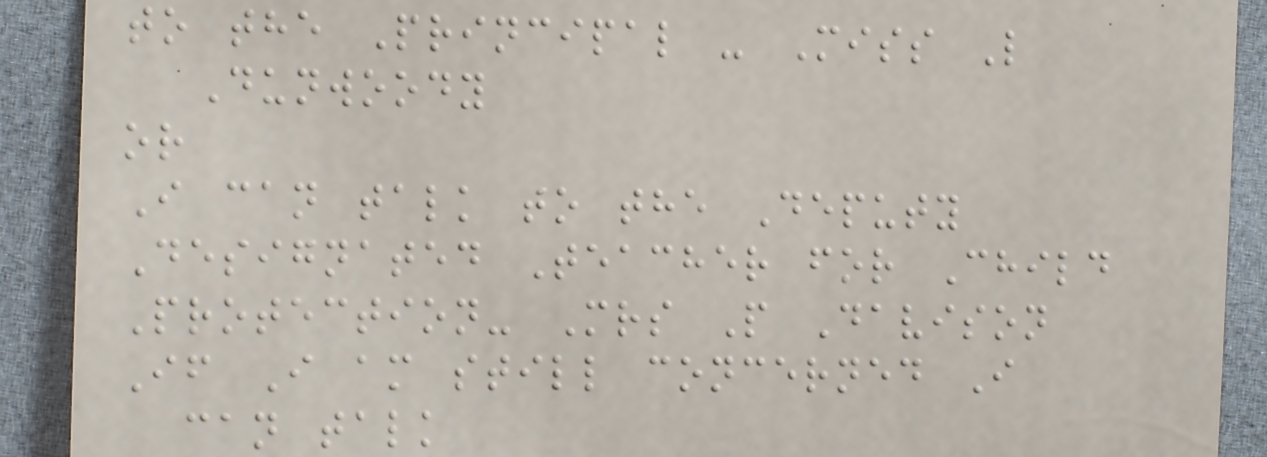to the Principal - Miss L
Dunwoody
or
I can talk to the Deputy
Designated Teacher for Child
Protection- Mrs P Davison
If I am still concerned I
can talk
